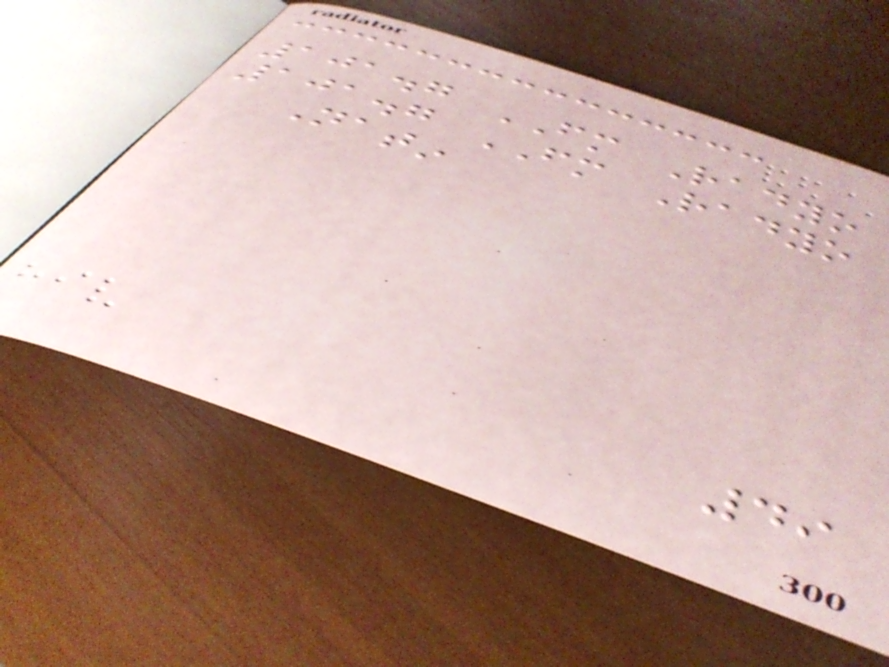101.7 FM Radyo
101.7 FM Radyo
Natin
49
